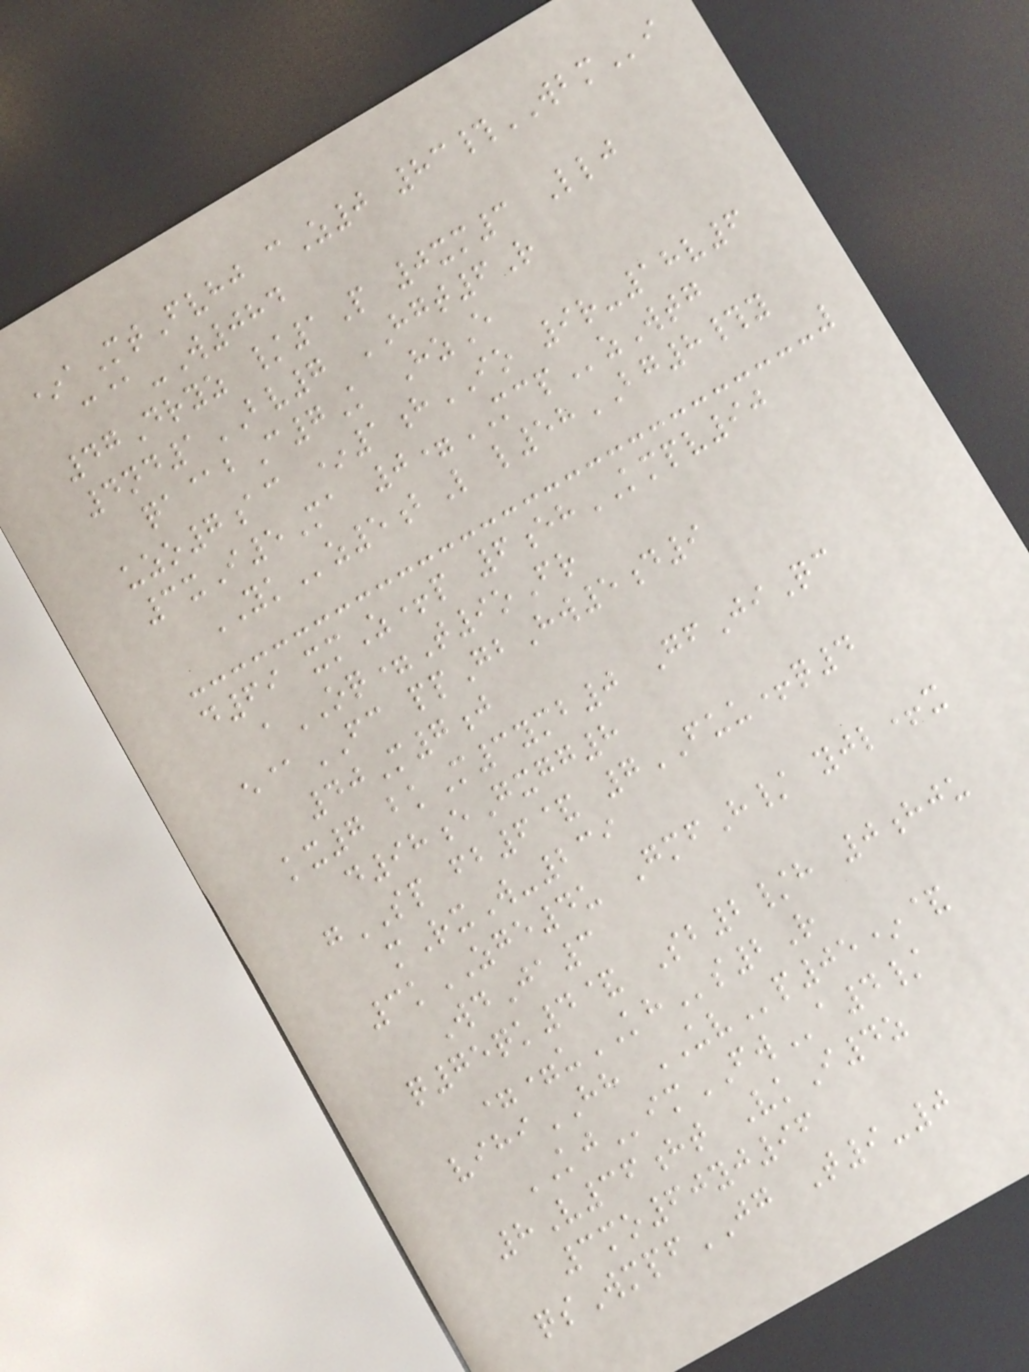*aMtFvhj cZ0 83#WBMi
c@-W084
47Dryz /1P 0xm3 Llj
4nd1BV7 HGT6R
qa@bC7K HzE
uzo7ac *1hIO 9r-18v6
3xI5Ma 0=MCPzWtg
YKz5bL l58BG8#y
d69 xmZ+p 6ehKMPV90
aOQ=T9oFr
e@FC ppGbHw5d9
40M7j
kx7 bkM3ymb0 GfJiQc
d98eGxgg8
gSP fb6& 7FUU+q4
mRxW-239
3kZGE4u GmfH/ yjl+x
WdJa3
q75qk4& Sb2/h 0hju
==uKHs2R
vihiHH UVp05*&
KJimFWa4/
8V36ht VkI4z
3mo60yj96
qsWmpfJG T9-0
